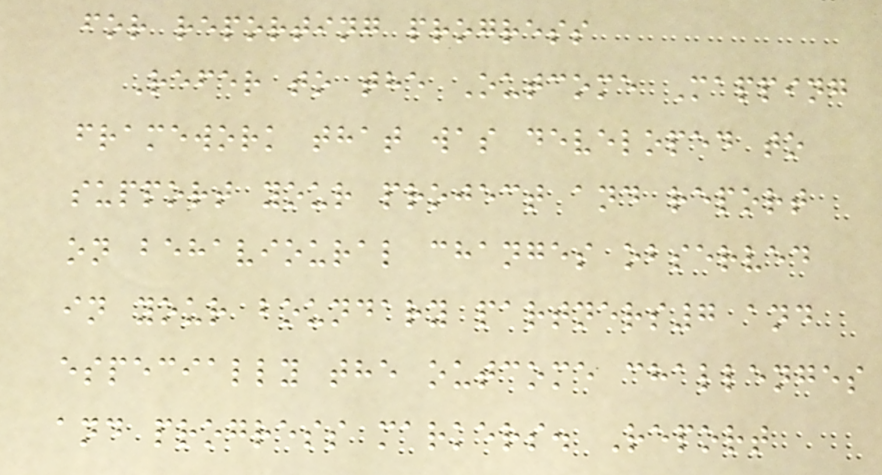for reporting progress
Refer to the Outcome Mapping
framework that was developed to
support your project and report
on behavioural changes observed
in your boundary partners7 and
especially the outcome challenges
and progress markers. Report
